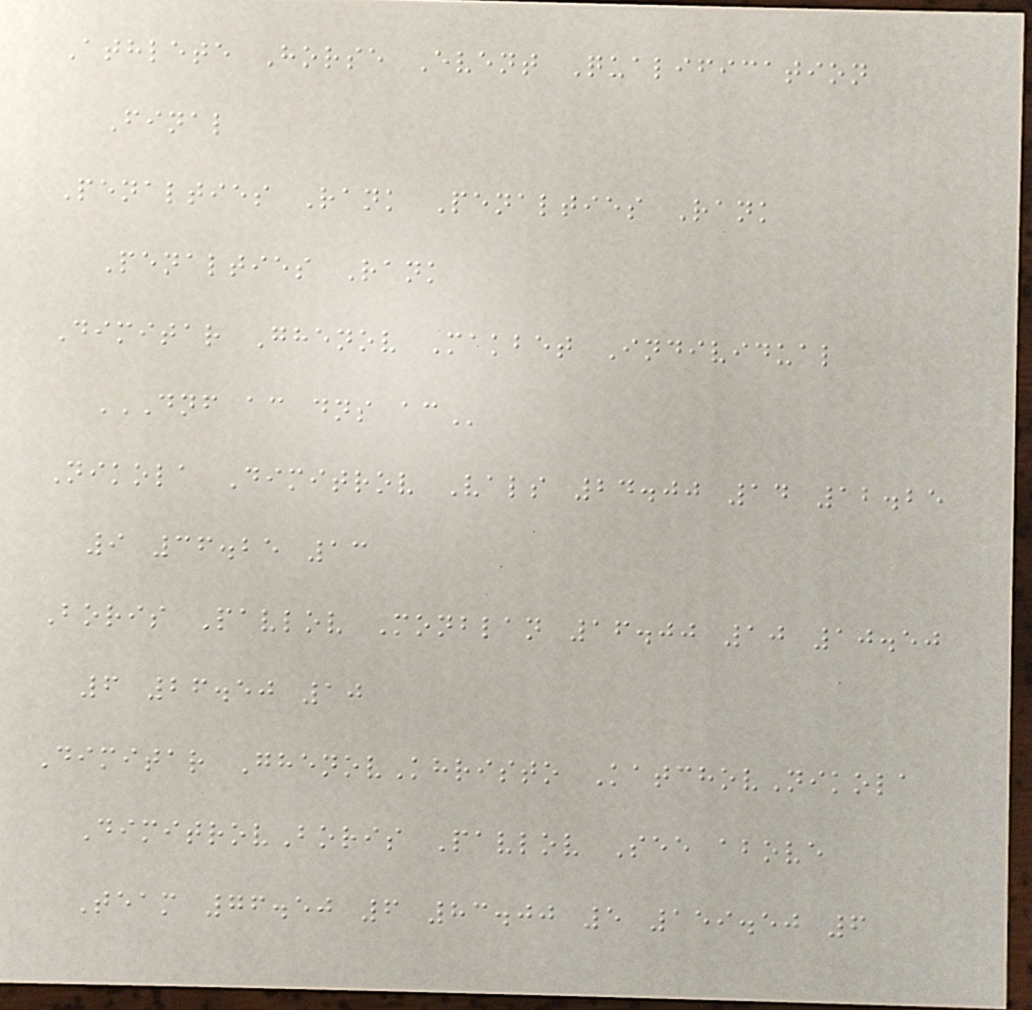Athlete Horse Event Qualification
Final
Penalties Rank Penalties Rank
Penalties Rank
Dimitar Ghenov Makbet Individual
DNF AC DNS AC
Nikola Dimitrov Vals 24.00 14 12.25
9 36.25 13
Boris Pavlov Monblan 16.00 10 10.50
6 26.50 10
Dimitar GhenovKhristo KatchovNikola
DimitrovBoris Pavlov See above
Team 76.50 6 83.00 5 159.50 6
